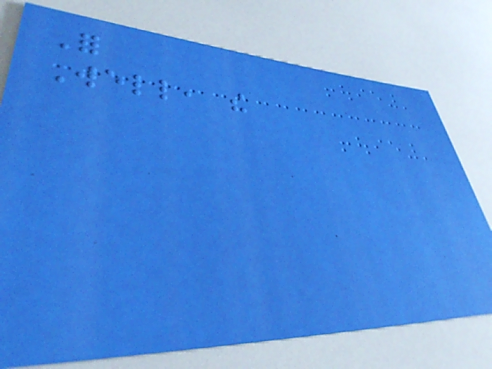For
Well, the
